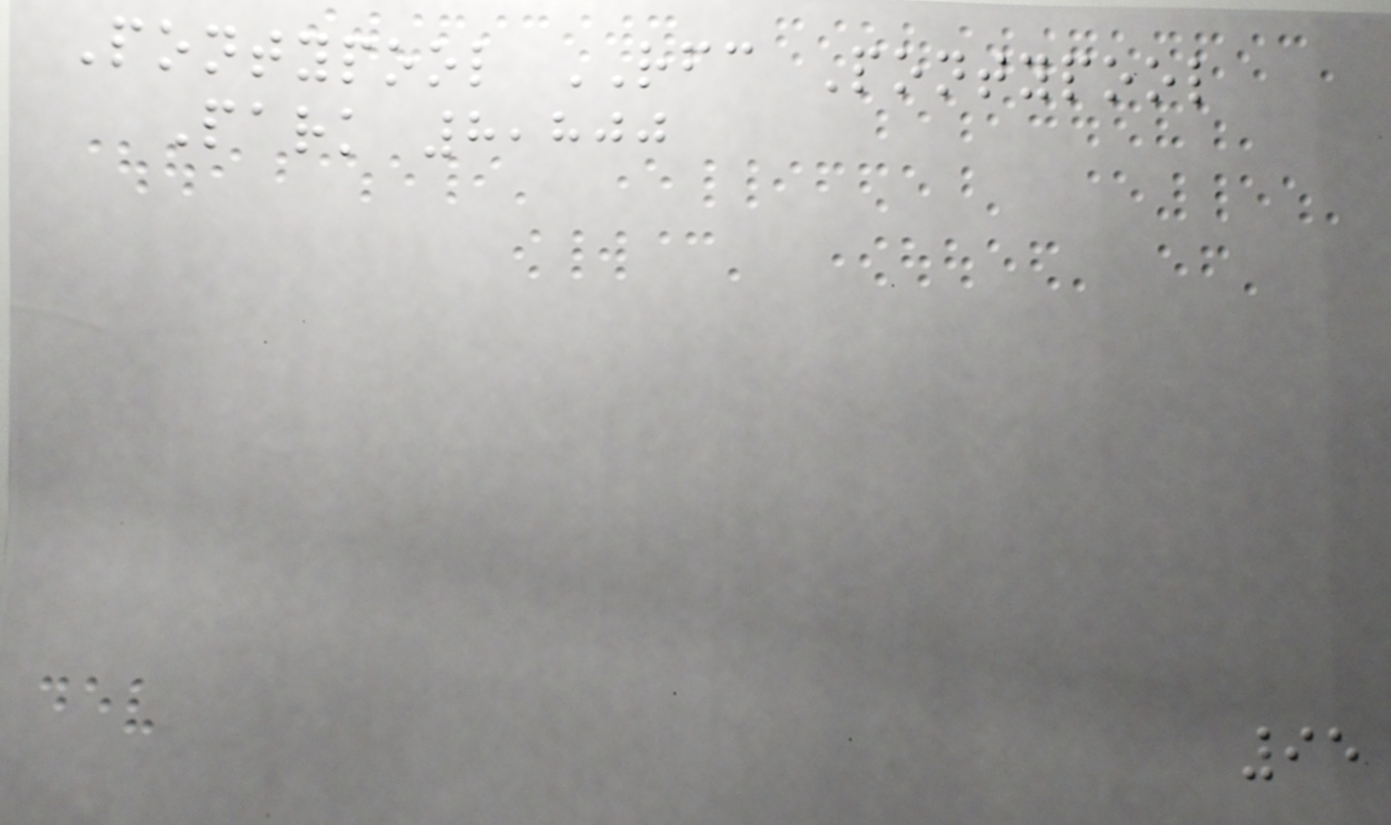Pontypool RFC Pontypool
Park 8,800
95
